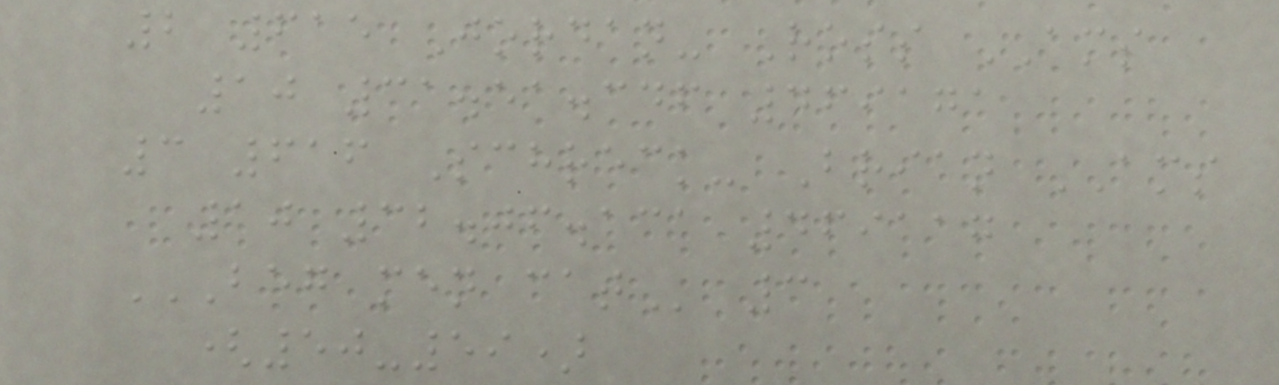2 615 Jordan- Ross AMS
10 31.51.346 469171
3 616 Schreck- Brian AMS
10 32.06.131 469117
BEG MEN CAT 3
(50-59)
